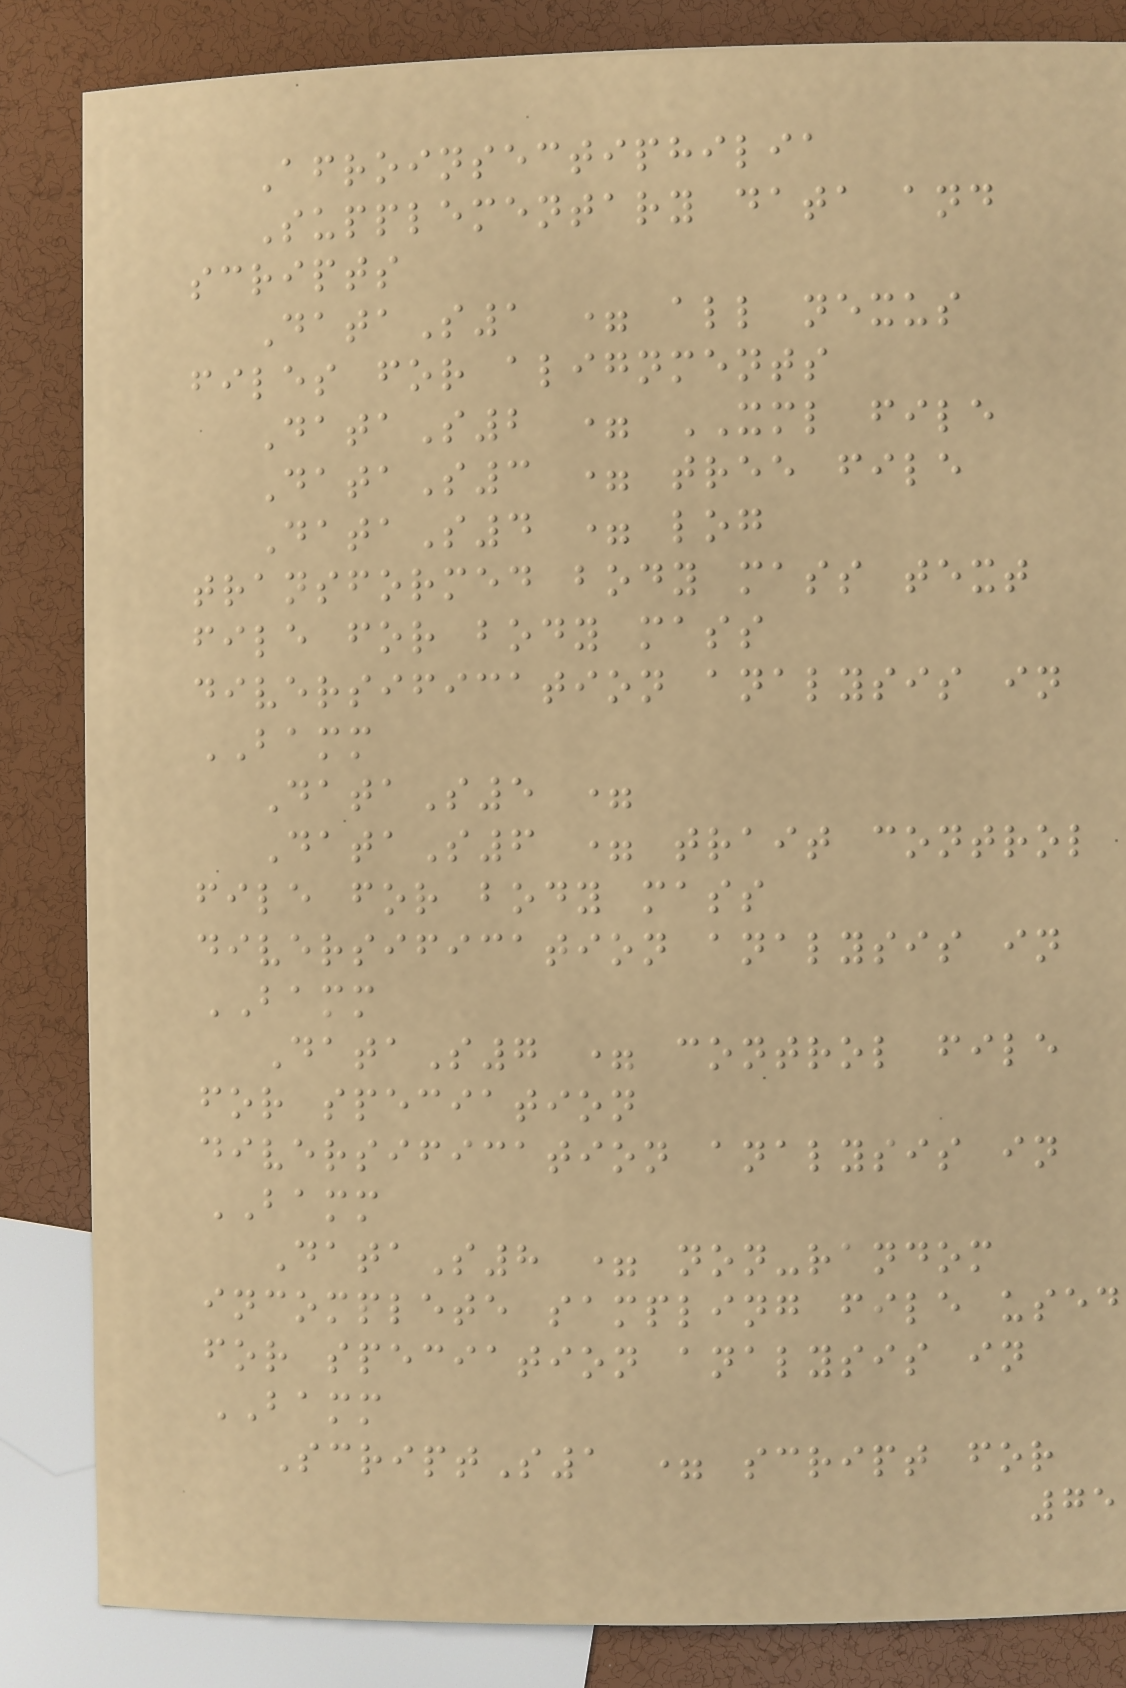Afroinsectiphilia
Supplementary data and
scripts
DataS1 = all nexus
files for alignments
DataS2 = XML file
DataS3 = tree file
DataS4 = log
transformed body mass text
file for body mass
diversification analysis in
BAMM
DataS5 =
DataS6 = trait control
file for body mass
diversification analysis in
BAMM
DataS7 = control file
for speciation
diversification analysis in
BAMM
DataS8 = non-random
incomplete sampling file used
for speciation analysis in
BAMM
ScriptS1 = script for
75
